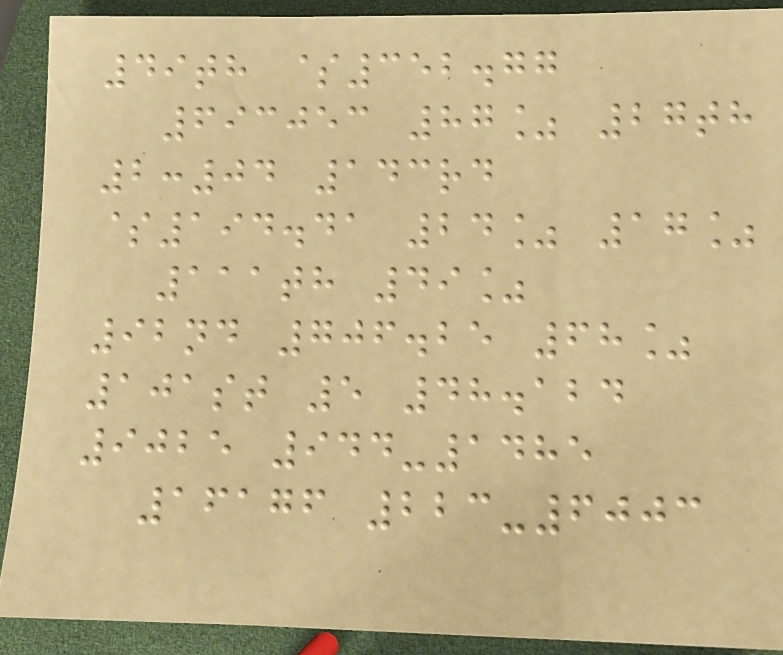49th $352.77
693053 87% 27th
2:04 143rd
$194.41 24% 17%
111th 49%
92nd 706.25 68%
101st 5 48.124
9025 944-1485
16176 223-6003
